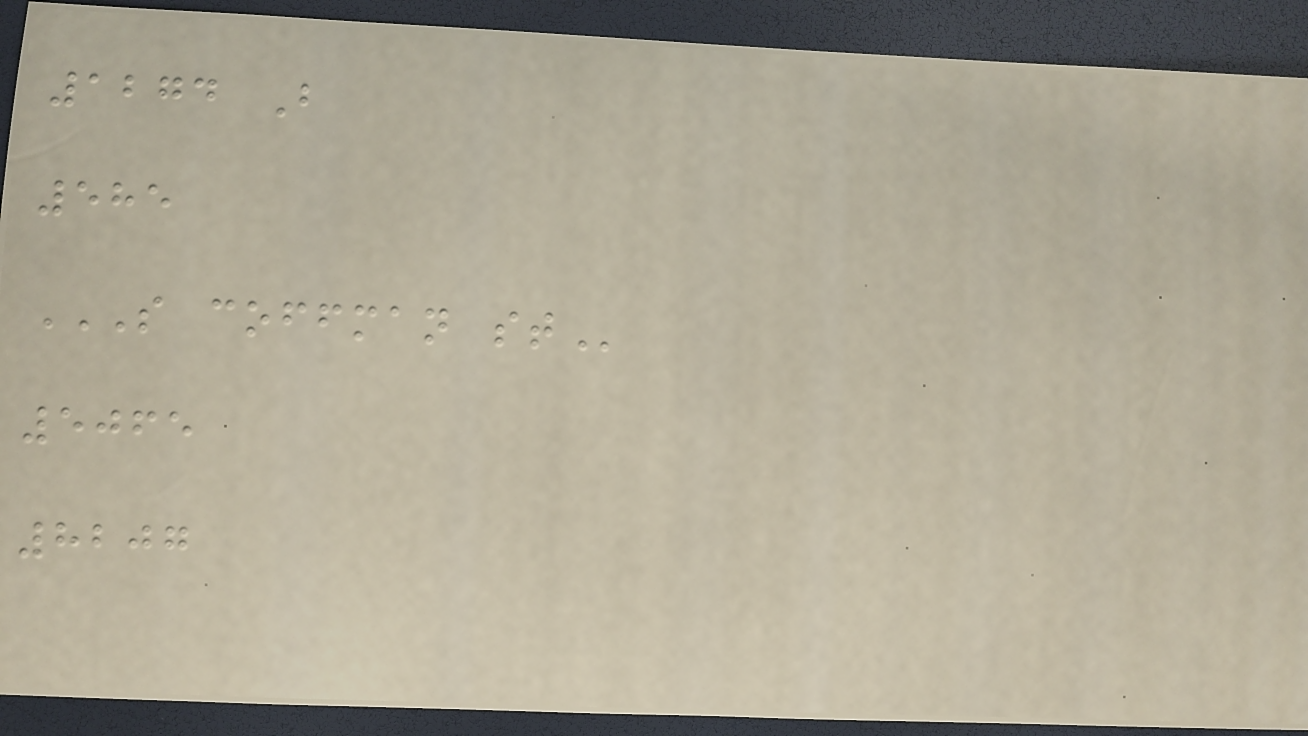1274 B
585
S COFFMAN ST
5065
8207
